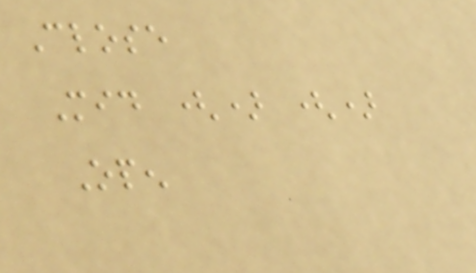Close
Mid () ()
Open
